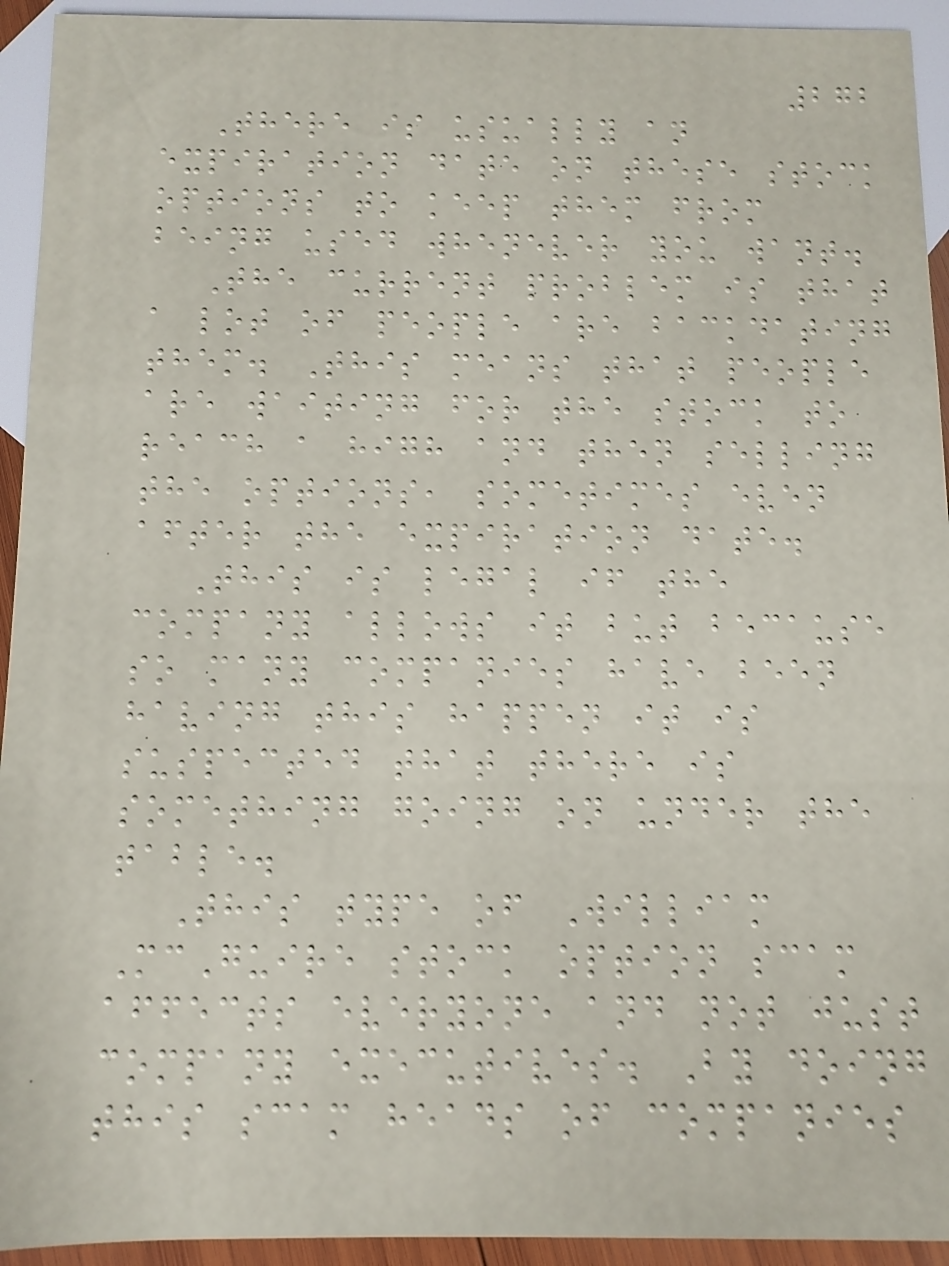272
There is usually an
expiration date on these stock
options to keep them from
being used whenever you want.
The current problem is that
a lot of people are backdating
them. This means that people
are waiting for the stock to
reach a high and then selling
the options, sometimes even
after the expiration date.
This is legal if the
company allows it but because
so many companies have been
having this happen it is
suspected that there is
something going on under the
table.
This type of William
McGuire stock option scam
affects everyone and not just
company executives. By doing
this scam heads of companies
